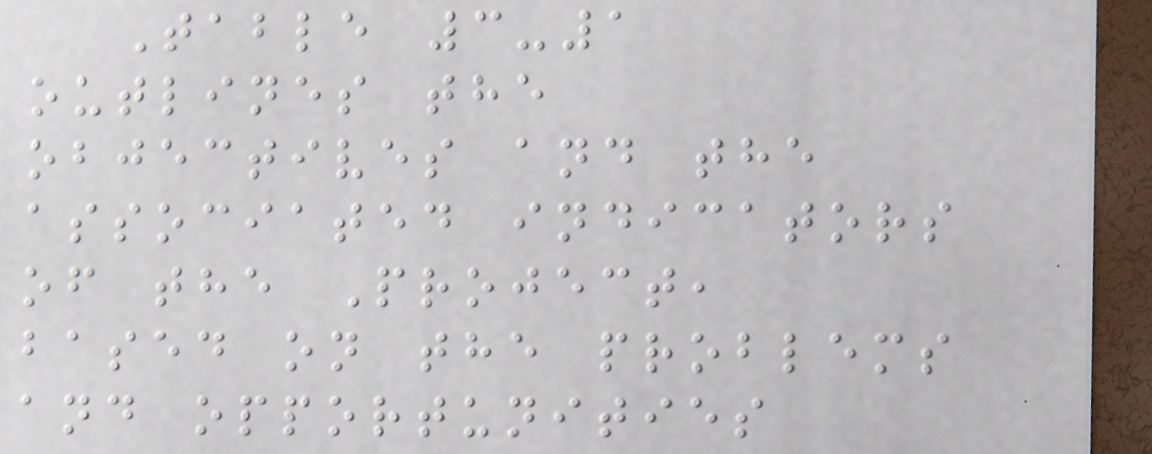Table 3-1
outlines the
objectives and the
associated indicators
of the Project,
based on the problems
and opportunities
